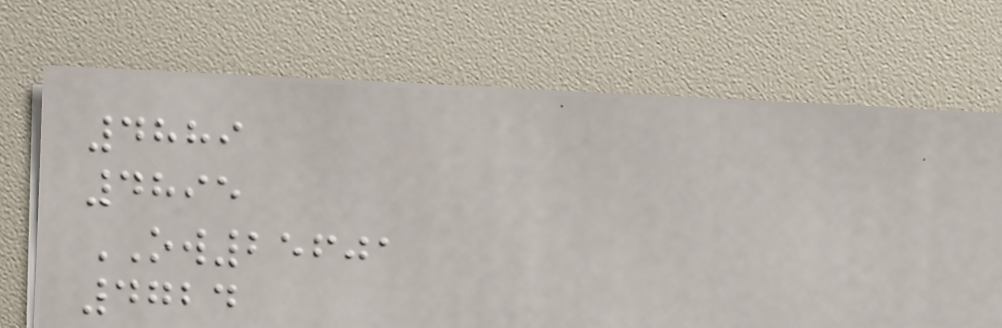4889
4895
OW25601
4724
